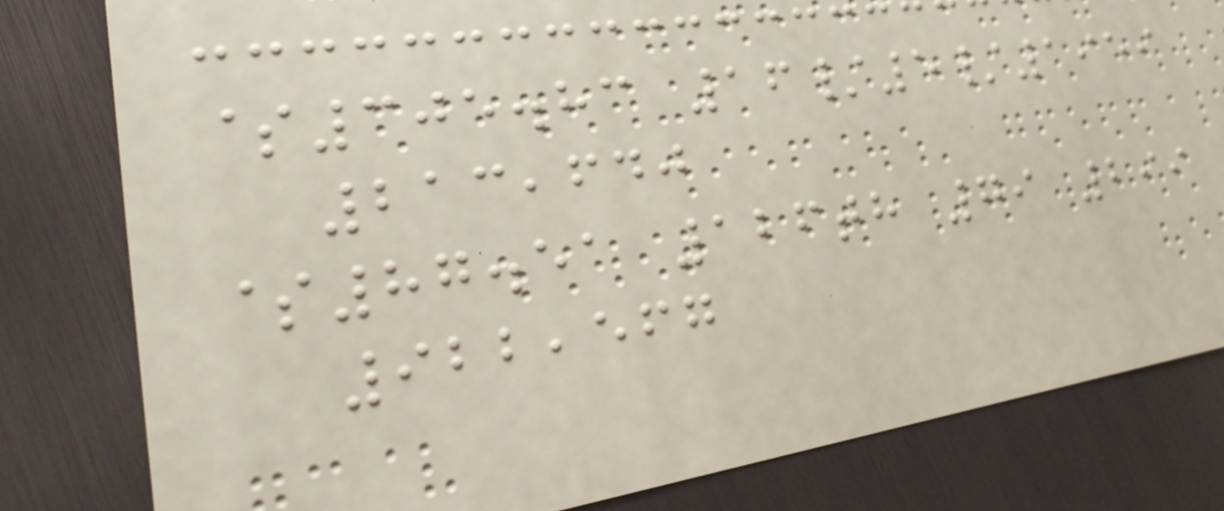$305.83 16/5/1959
213,640
$87.51 126th 79 299
922,567
